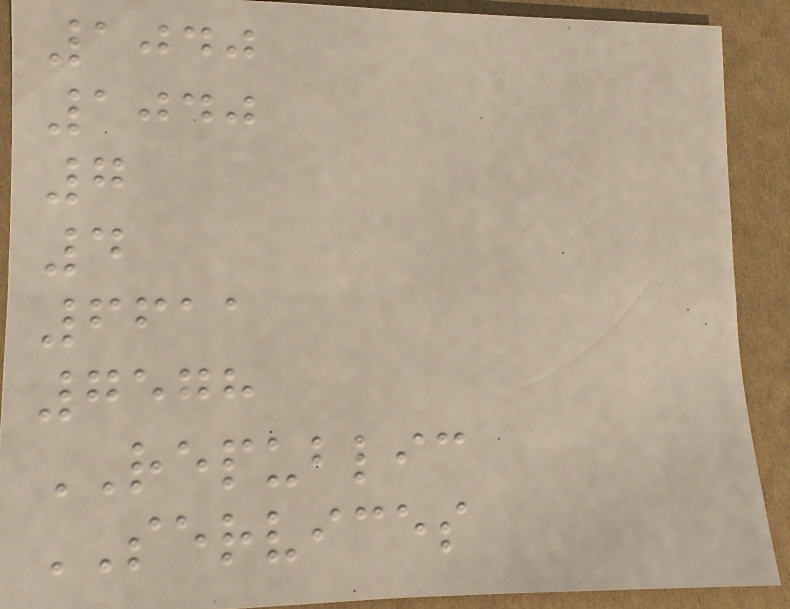1040
1040
7
4
6611
7578
REPUBLIC
SERVICES
